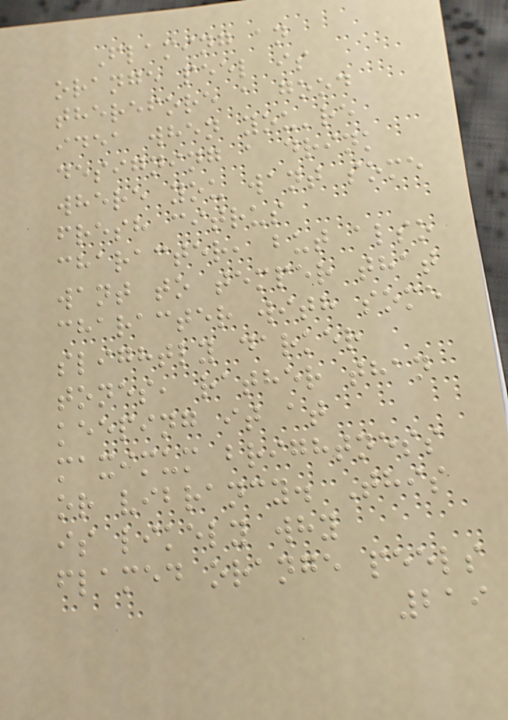Flaming an
orange peel is
therefore a good
idea when you're
designing a drink
where you want some
fresh citrus
character, but also
want to temper that
character with some
slightly darker
tones, rather than
keeping it at
maximum brightness
or vibrancy. This
is likely why
flamed orange peels
219
